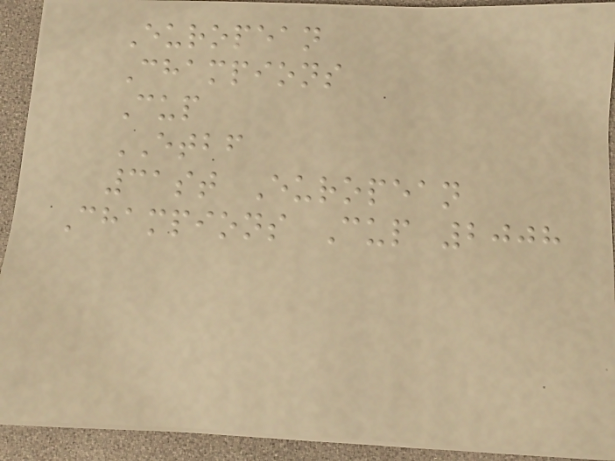European
Champions
Cup
ETBF
31st European
Champions Cup 2008
